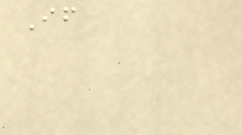If
